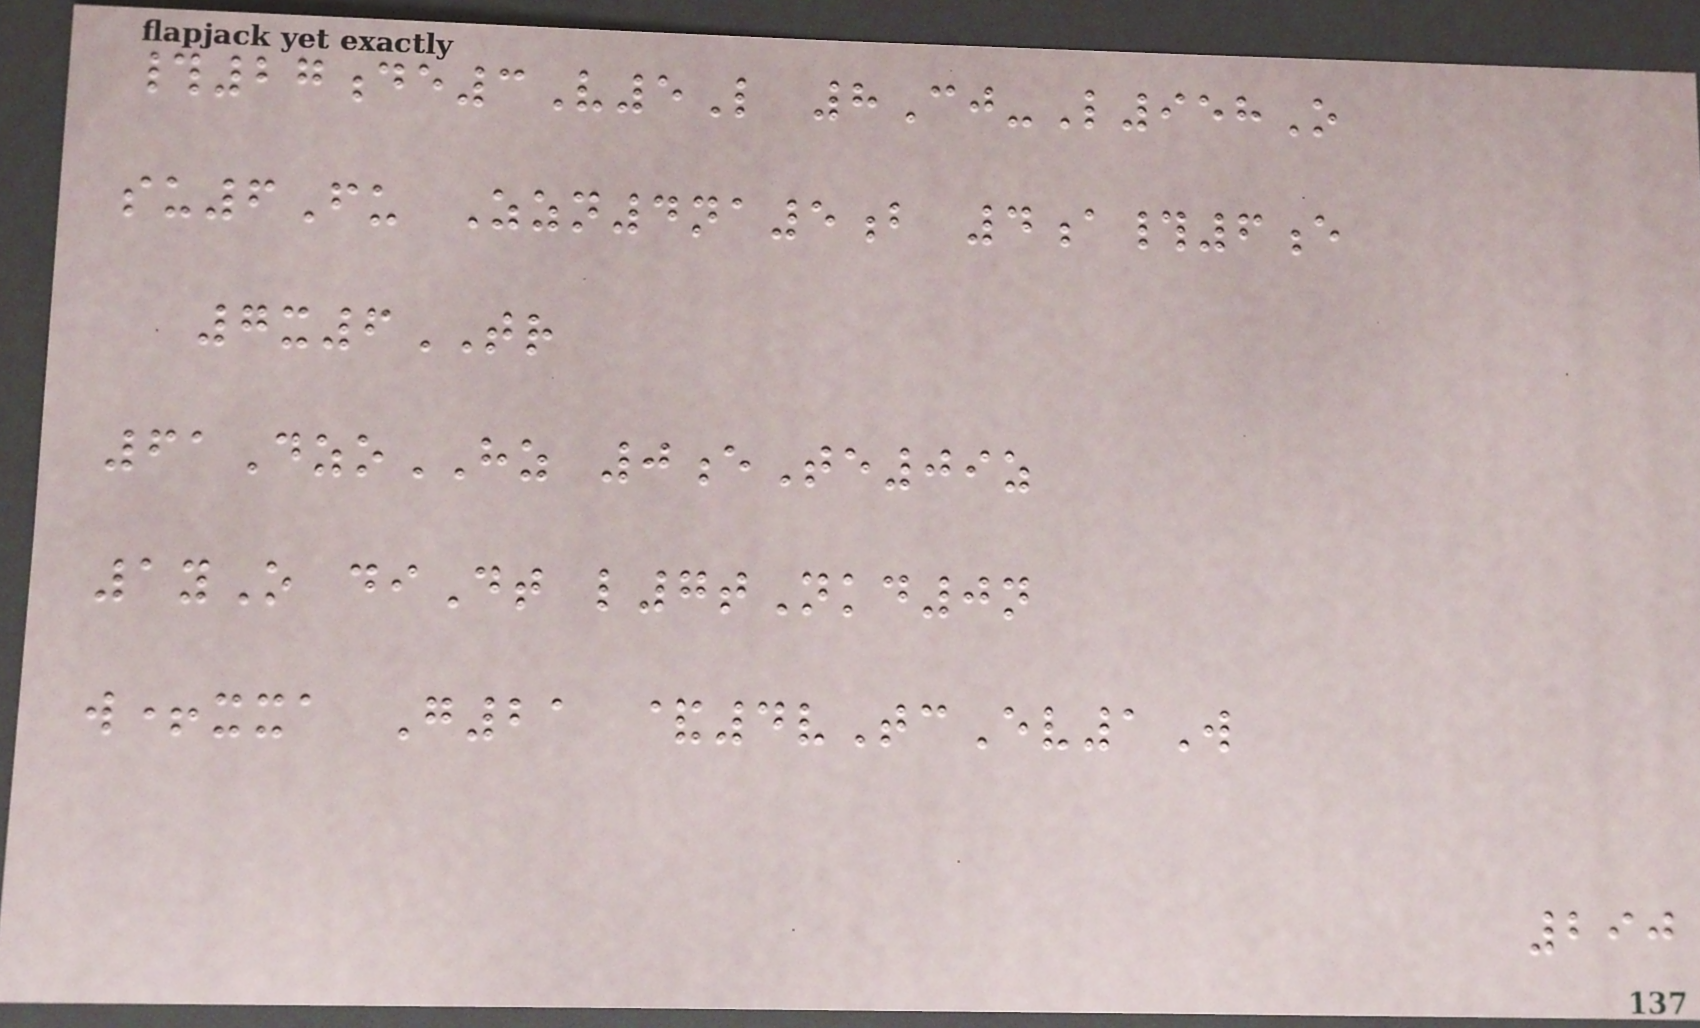#27de3V5L 8Cj-L958O
su6Fu Zzn4na5b 4a#6e
7x6TR
61DzoHZ 0eTe09z
1yO diDt l7tNkd0n
w+xxa G21 &4vTcEv1W
290
